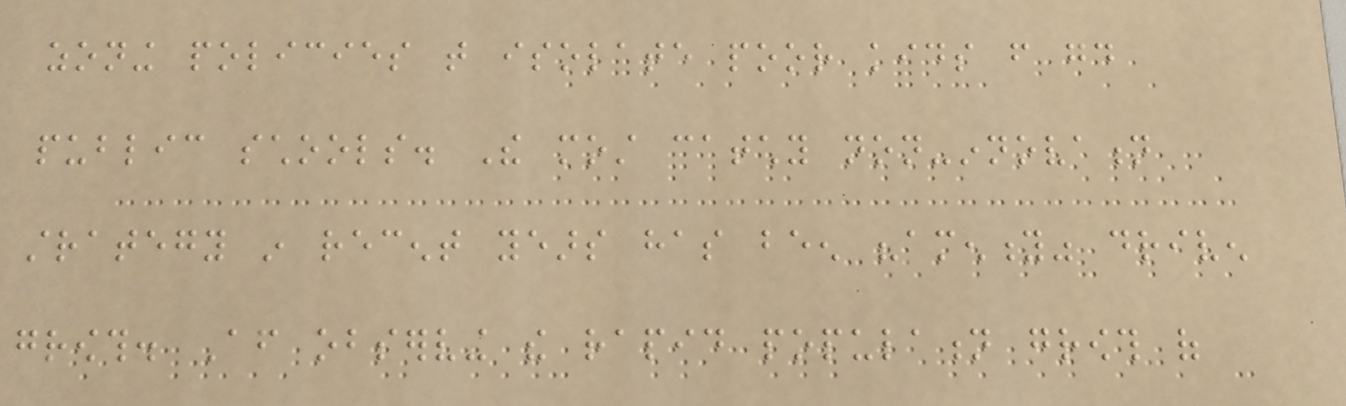zoning policies that isolate poor kids from good
public schools. The most catchy non-innovation
strategy in recent years has been "amenity" driven
growth. After observing the rapid population growth of
